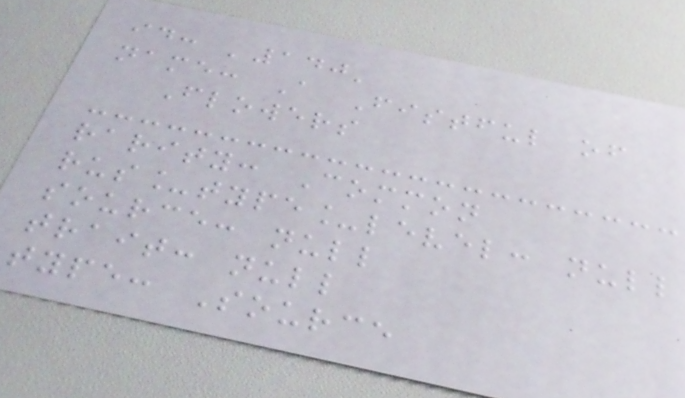id: '140'
name: A Fistful of
Flowers
rarity: Common
rus_type_level: null
source: null
trait: null
type: Source
